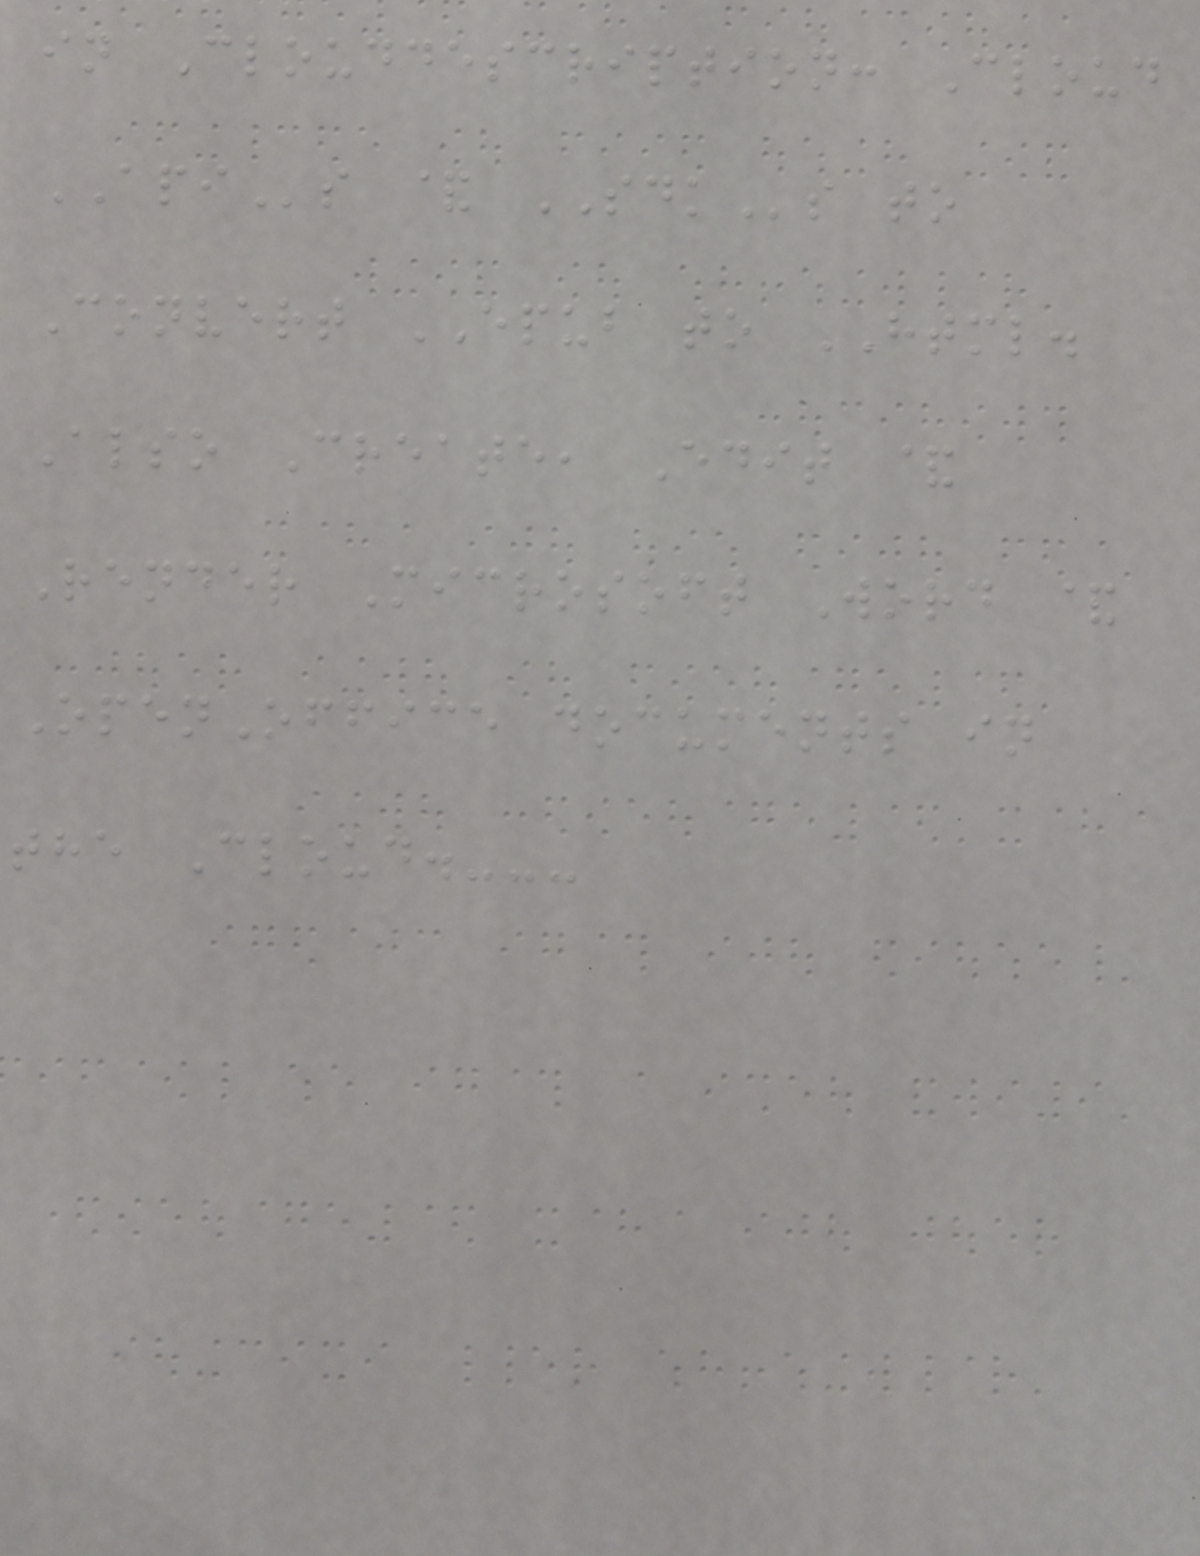in Clouddescription: Cloud
APIs & SDKs to
Convert EPUB to HTML.
Also Create, Edit &
Render Microsoft Word &
OpenOffice documents in
the Cloud.---
